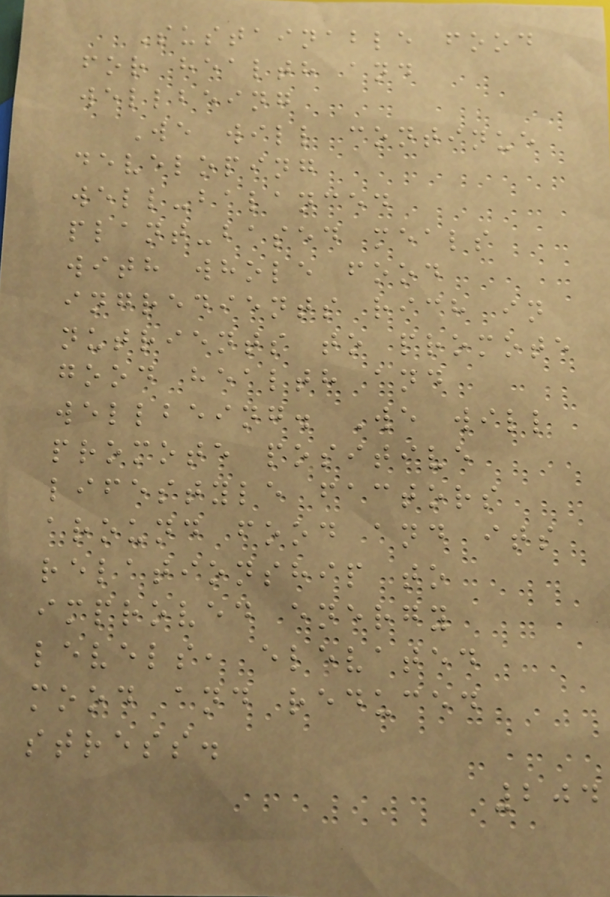Sustainable food
for health and
wellbeing
We will continue
developing
well-balanced
plant-based meals
with whole food
ingredients rich in
nutrients to promote
good health and
wellbeing. We will
promote positive
lifestyle factors
around food and its
relationship to
improved energy
levels, elevated
mood and reduced
stress.
204
